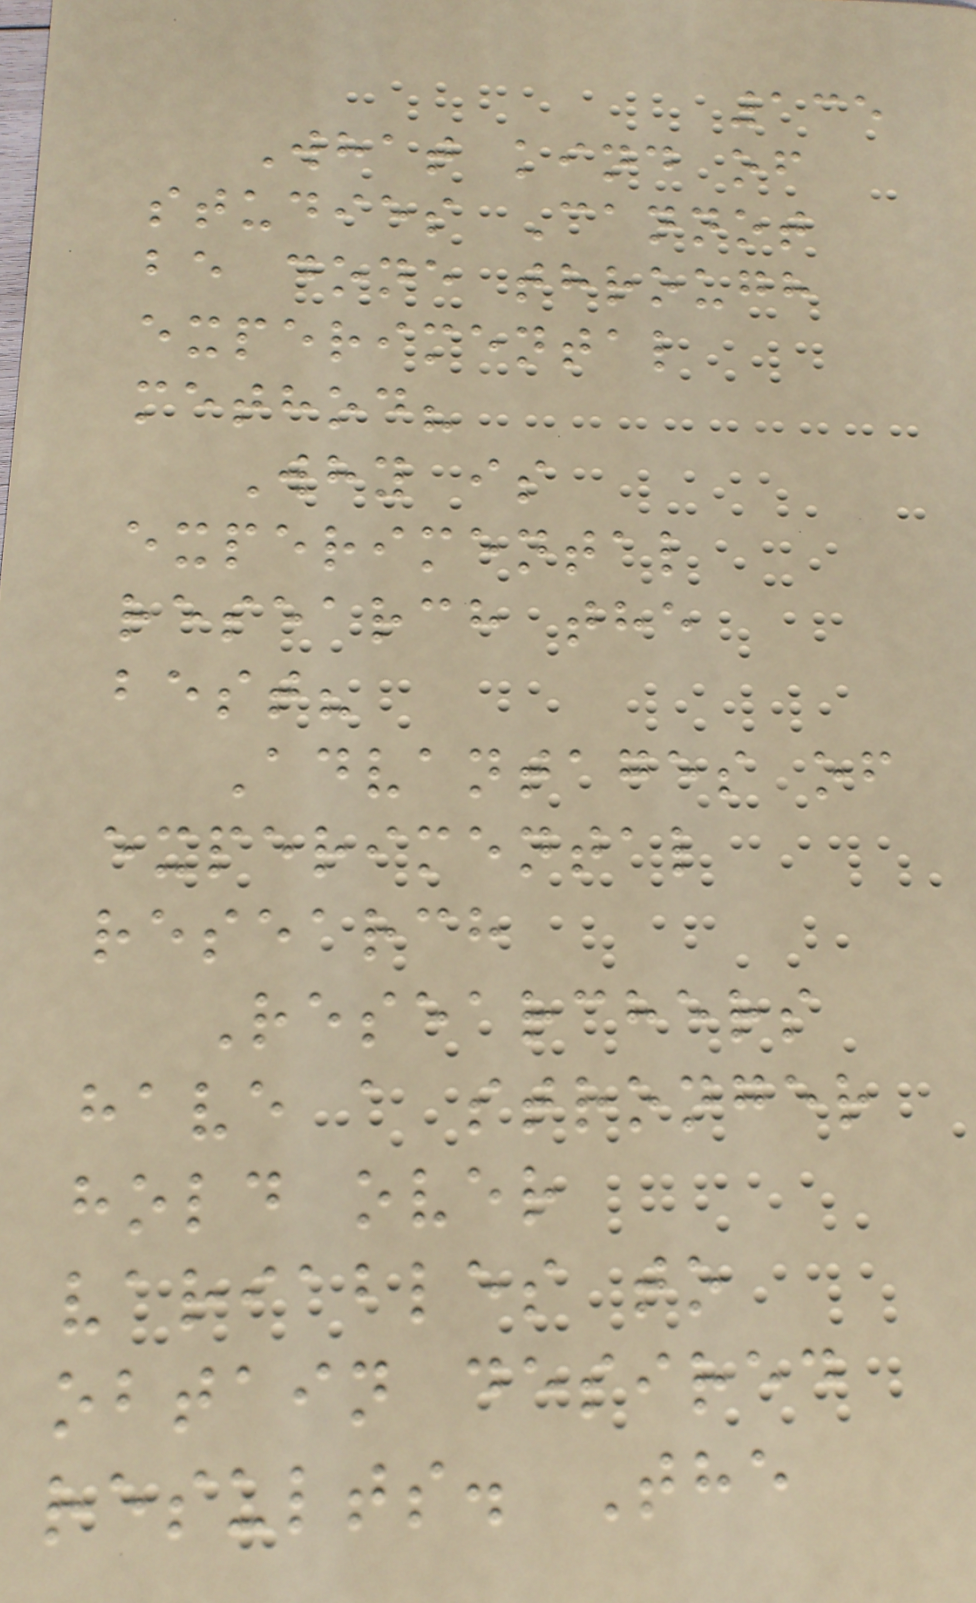135
What kind of
studies Cannot
be done through
experimental
method?
Why is
experimental
research the
best?
Advantages of
experimental
research
Researchers
have a stronger
hold over
variables to
obtain desired
results. The
